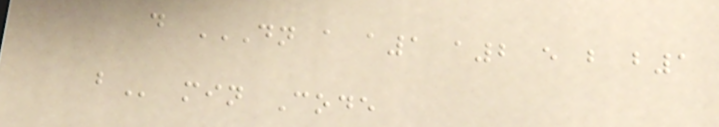d DN A A1 A2 E B B1
B min Code
